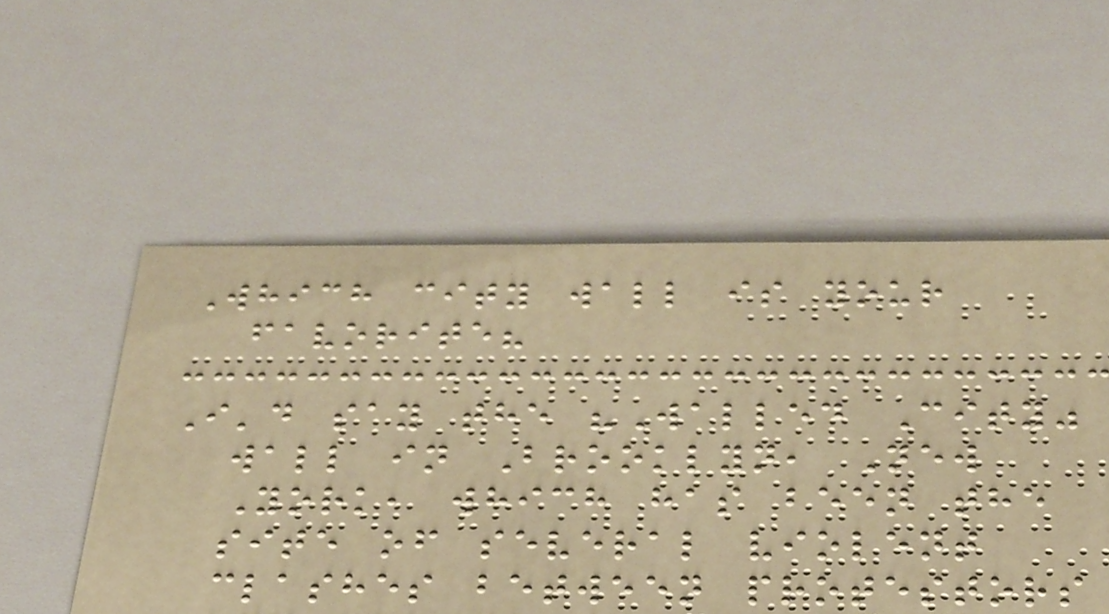Which city wall is your
favorite?
I'd say the "Walled City"
wall in Brooklyn, New
York, which has been the
site of several violent
clashes between protestors
